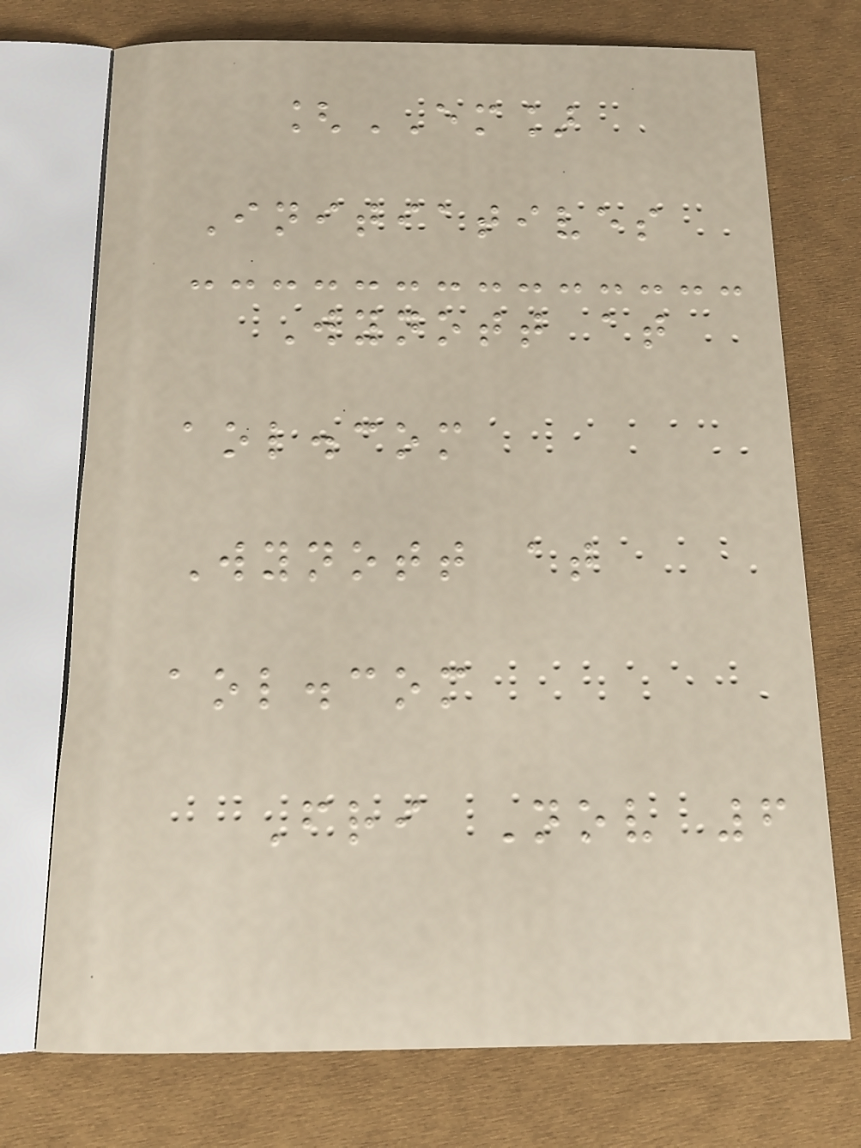[EM]
Initiatives
Wynott at
aol.com
Wynott at
aol.com
Fri Nov 6
